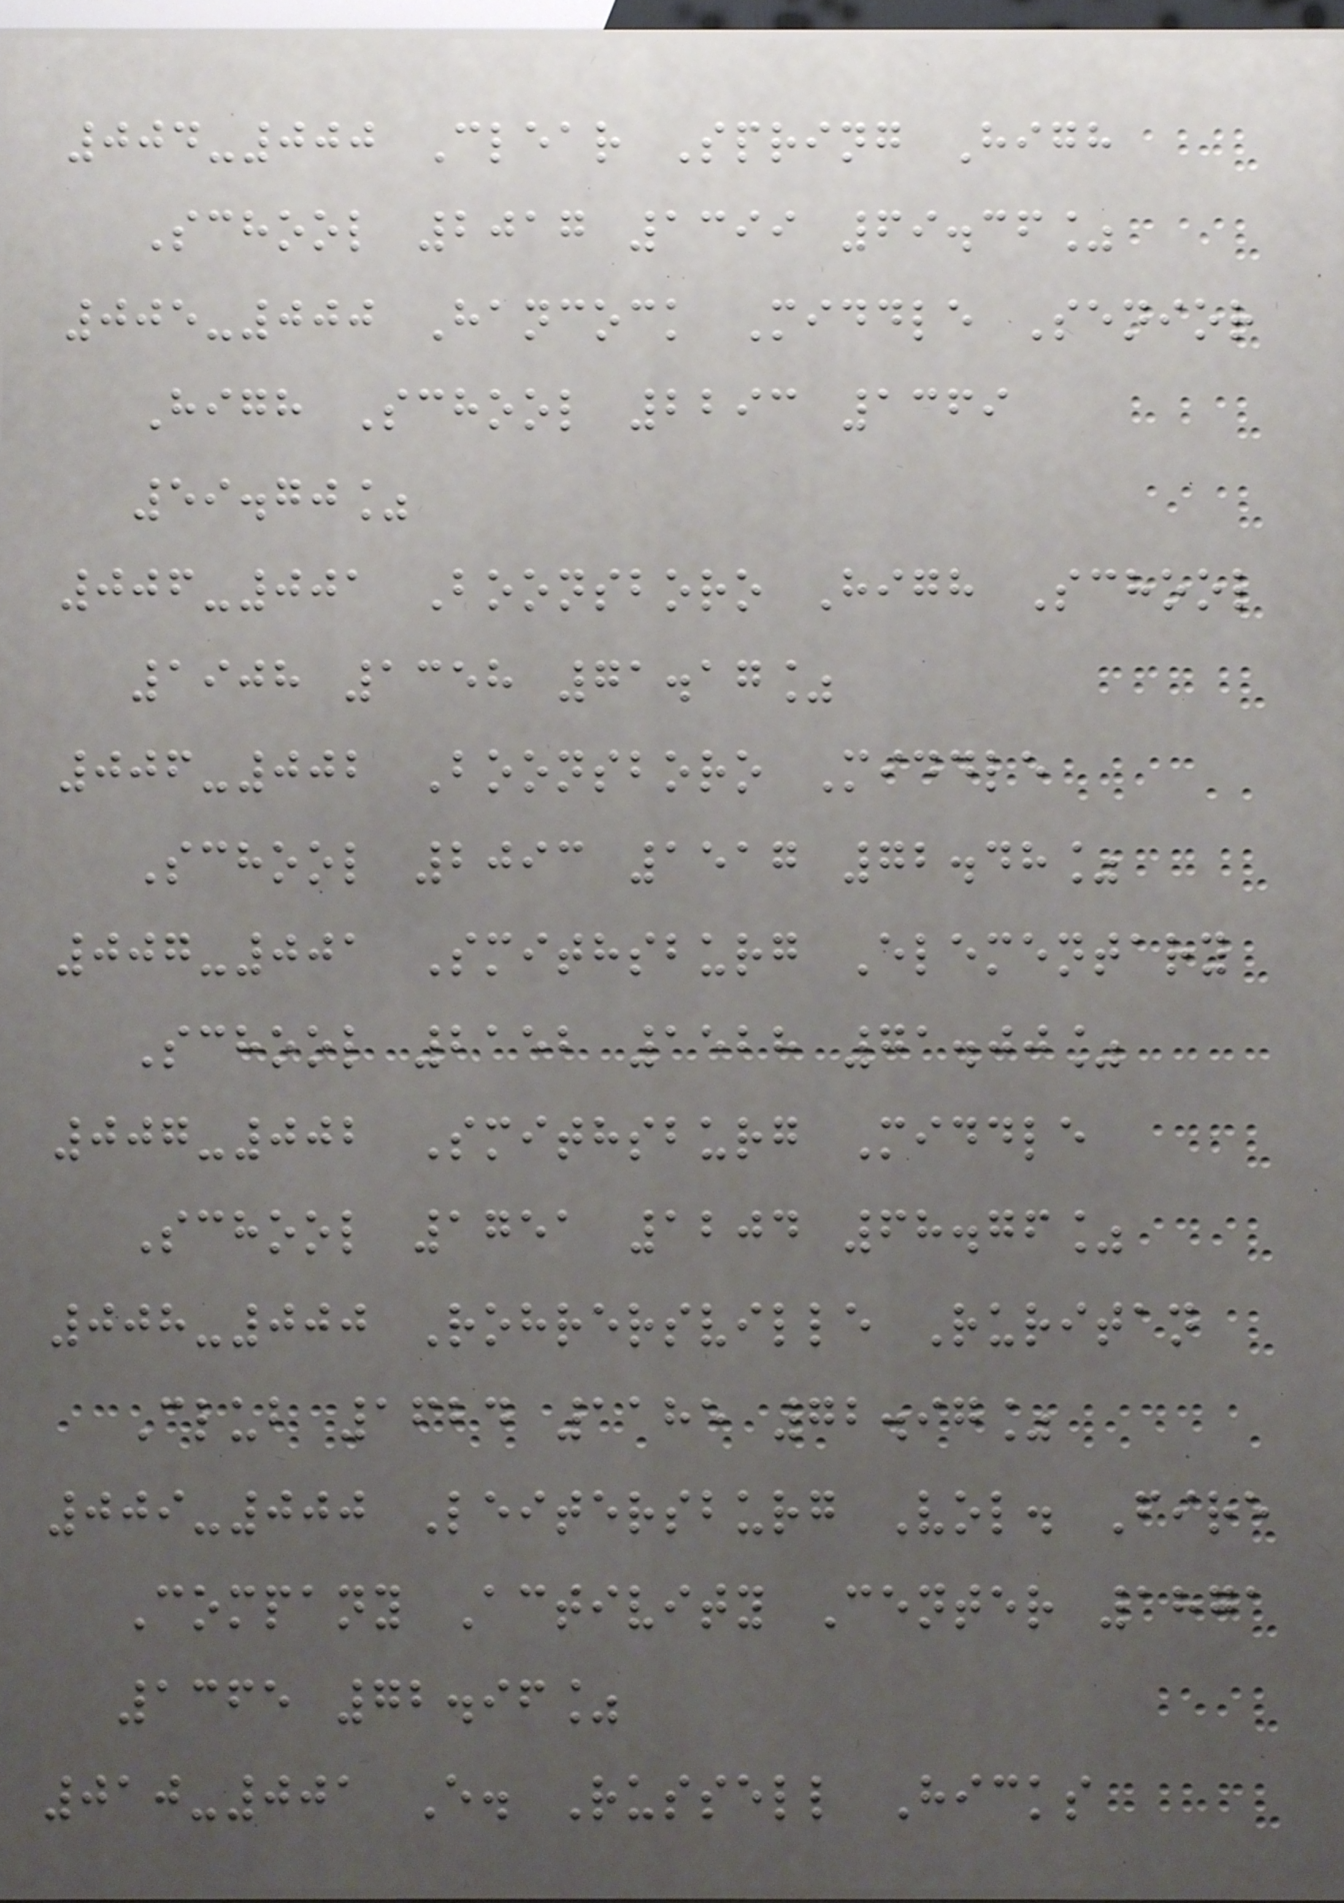004-000 Clear Spring High
School 2017 1399 69.36%
005-000 Hancock Middle Senior
High School 2293 1369
59.70%
006-001 Boonsboro High School
1908 1358 71.17%
006-002 Boonsboro Middle
School 2093 1517 72.48%
007-001 Smithsburg Elementary
School 2152 1528 71.00%
007-002 Smithsburg Middle
School 1751 1204 68.76%
008-000 Rohrersville Ruritan
Club 1624 1185 72.97%
009-000 Leitersburg Vol. Fire
Company Activity Center 1871
1365 72.96%
010-001 E. Russell Hicks
